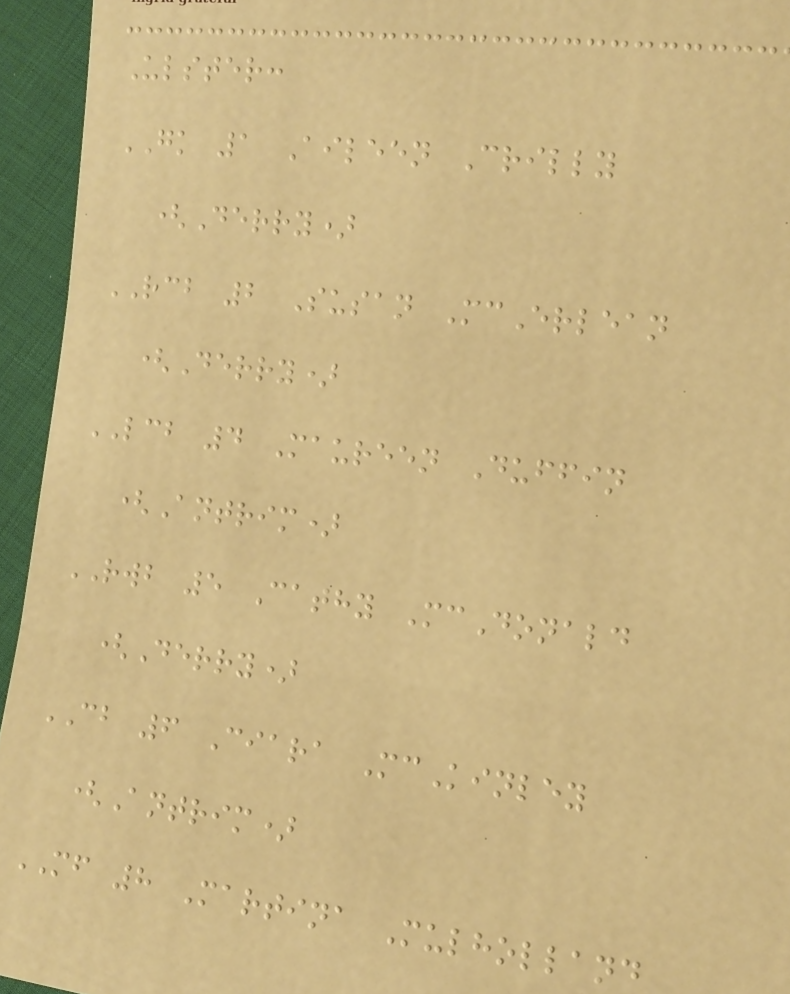Ulster:
GK 1 Aileen Crilly
(Derry)
RCB 2 Susan McErlean
(Derry)
LCB 4 Maureen Duffin
(Antrim)
RWB 5 Cathy McDonald
(Derry)
CB 6 Ciara McKinley
(Antrim)
MF 8 Martina Mulholland
